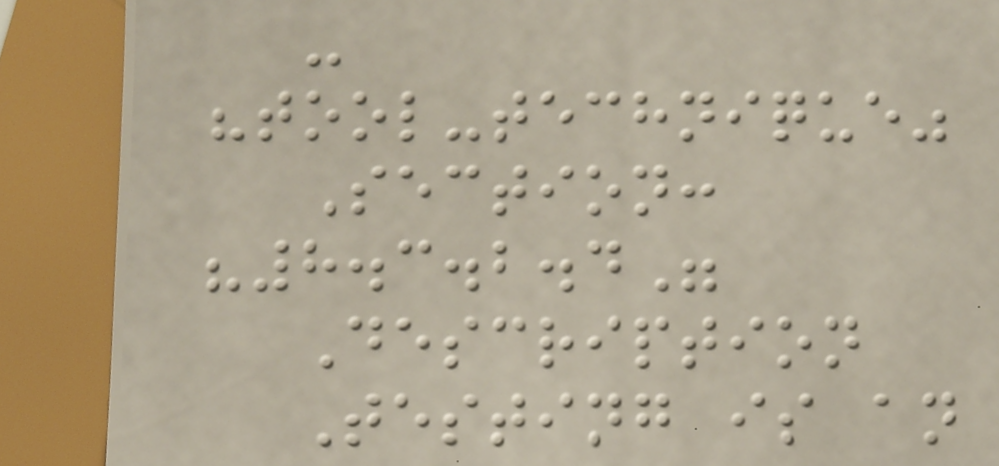-
"tool-technique"
Section:
"8.3.2.4"
Description
Testing is an
